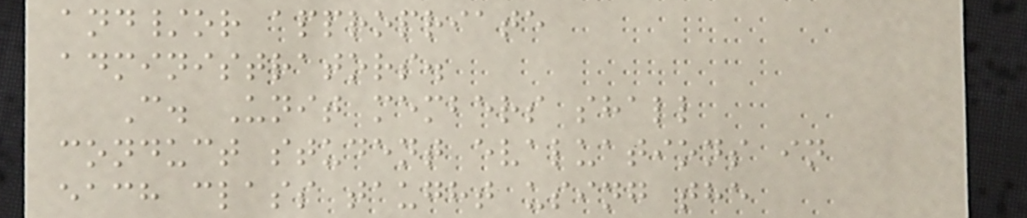and/or appropriate
administrators.
C. Unit members shall
conduct student evaluations in
each class taught using the
